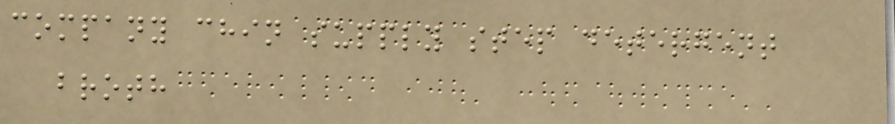company chin supply step detergent
broth
